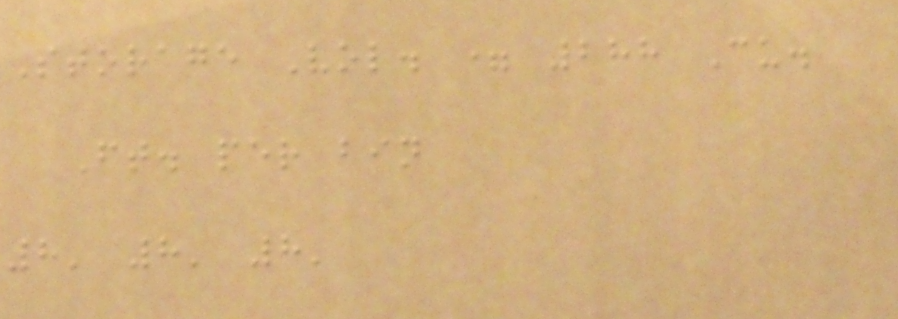Storage Vol. = 288 Cu.
Ft. per bin
8' 8' 8'
